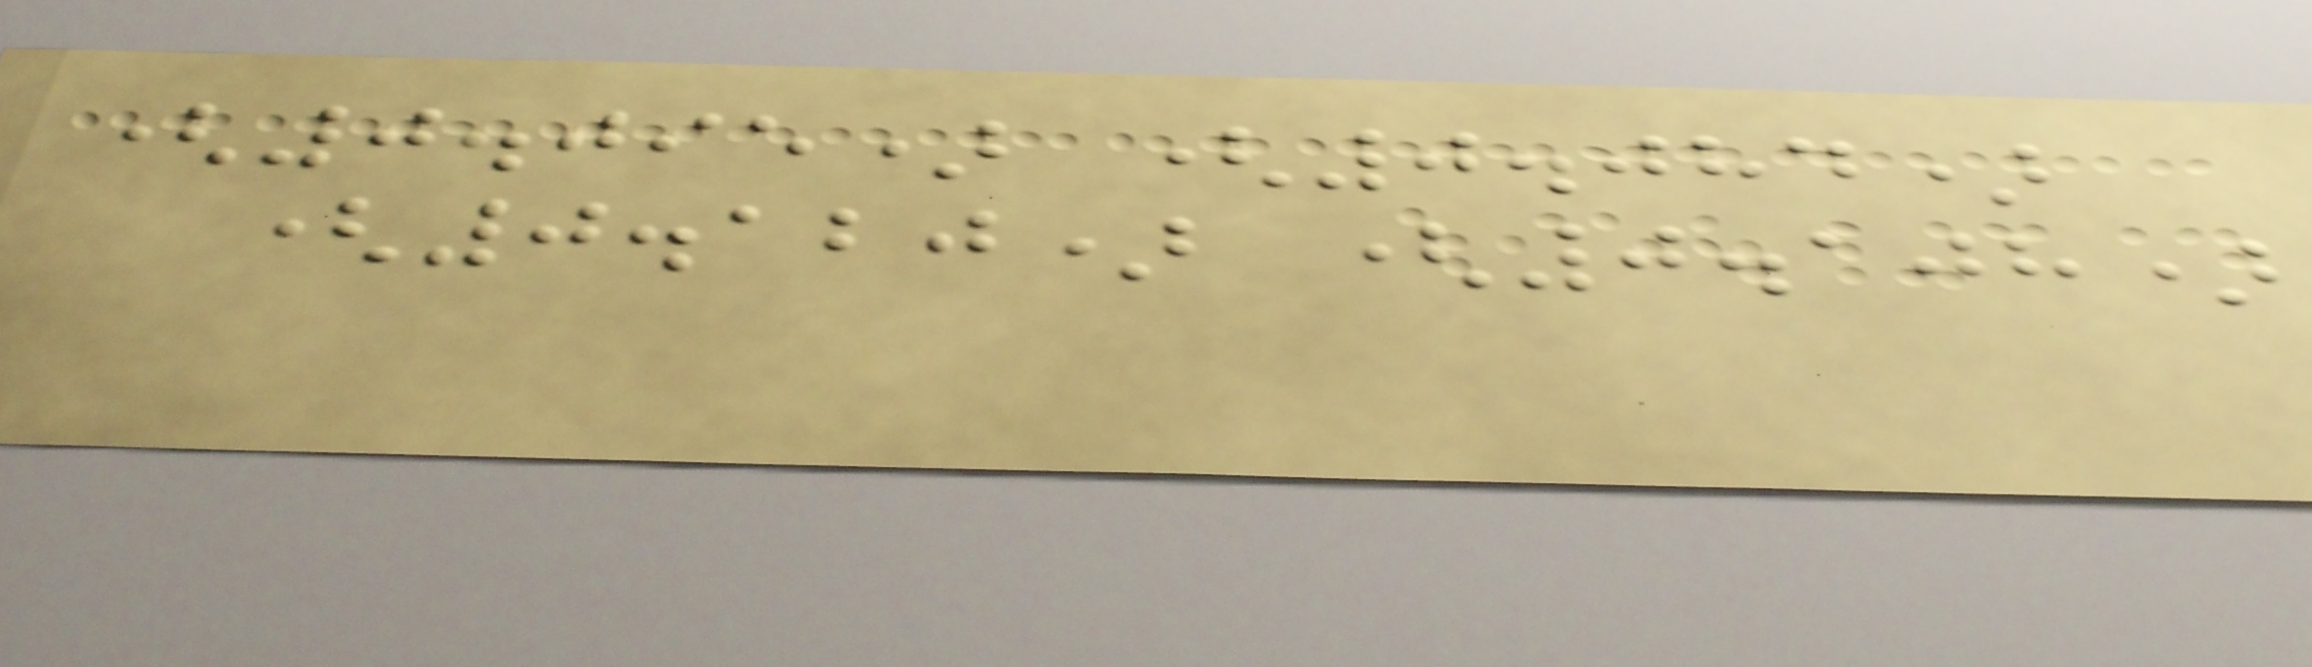(0.095) (0.084)
(0.120) (0.108)
